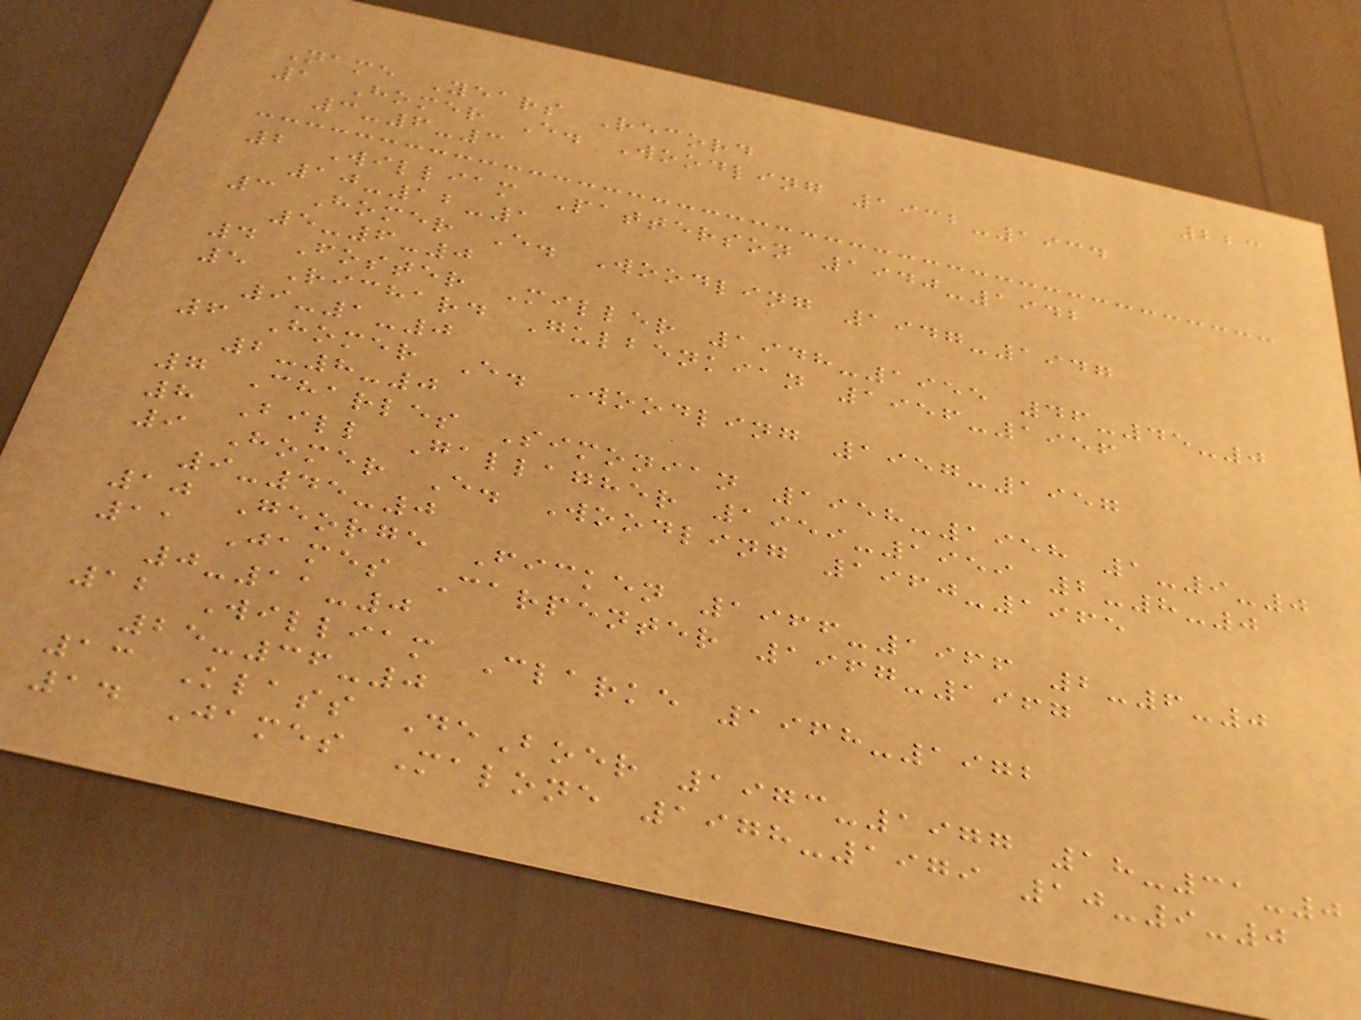223
Name Years Record
1 Homer E. Woodling 1932-1934
3-6-3
2 William Patterson 1940-1942
10-12-1
3 Homer E. Woodling 1947-1947
5-6-0
4 Foster Miller 1948-1955 46-45-0
5 Richard Gulbenkian 1956-1956
9-1-0
6 Homer E. Woodling 1957-1957
2-8-0
7 Charles Simonian 1958-1958 1-9-0
8 Bill Gallagher 1959-1959 2-8-0
9 Homer E. Woodling 1960-1965
9-45-0
10 George Ficken 1966-1966 2-6-0
11 James Carpenter 1967-1967
0-11-0
12 William Clarke 1968-1972
25-36-0
13 Klass DeBoer 1973-1977 18-31-0
14 James Malone 1978-1979 10-9-0
